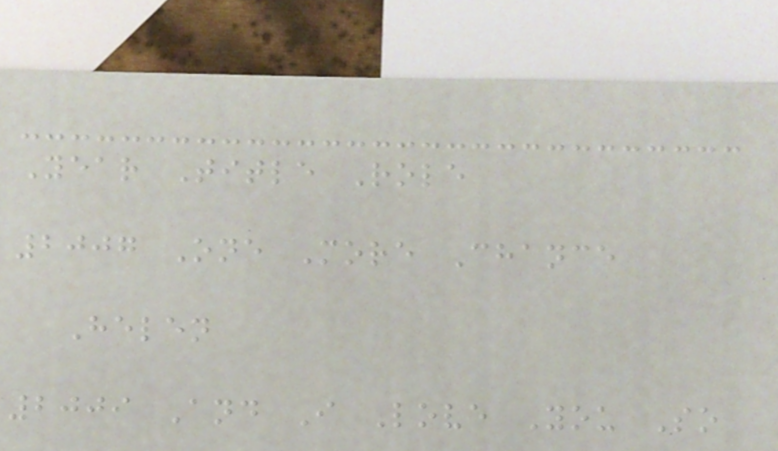Year Title Role
2007 One More Chance
Helen
2009 And I Love You So
